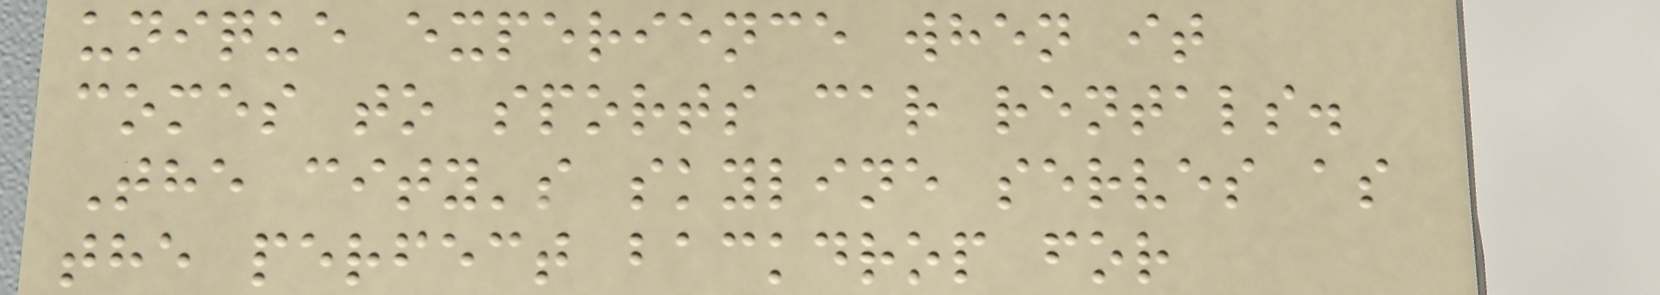unique experience when it
comes to sports car rentals.
The city's skyline serves as
the perfect backdrop for
